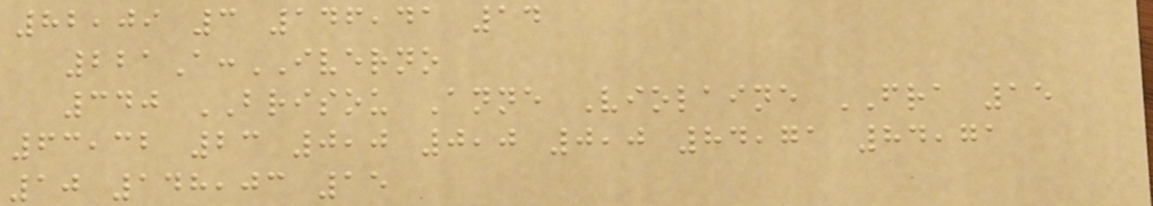82,09 3 146,41 14
221A:IVERNO
340 BRISOU Anne Violaine FRA 15
63,32 23 0,0 0,0 0,0 84,71 84,71
10 148,03 15
